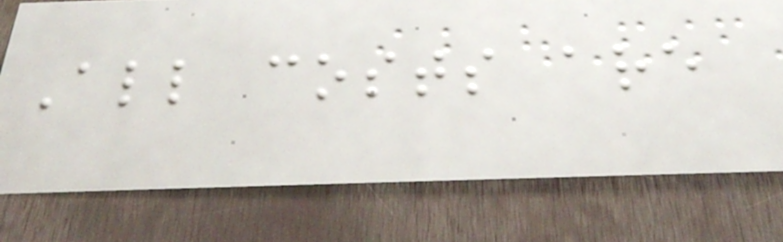All costs are
